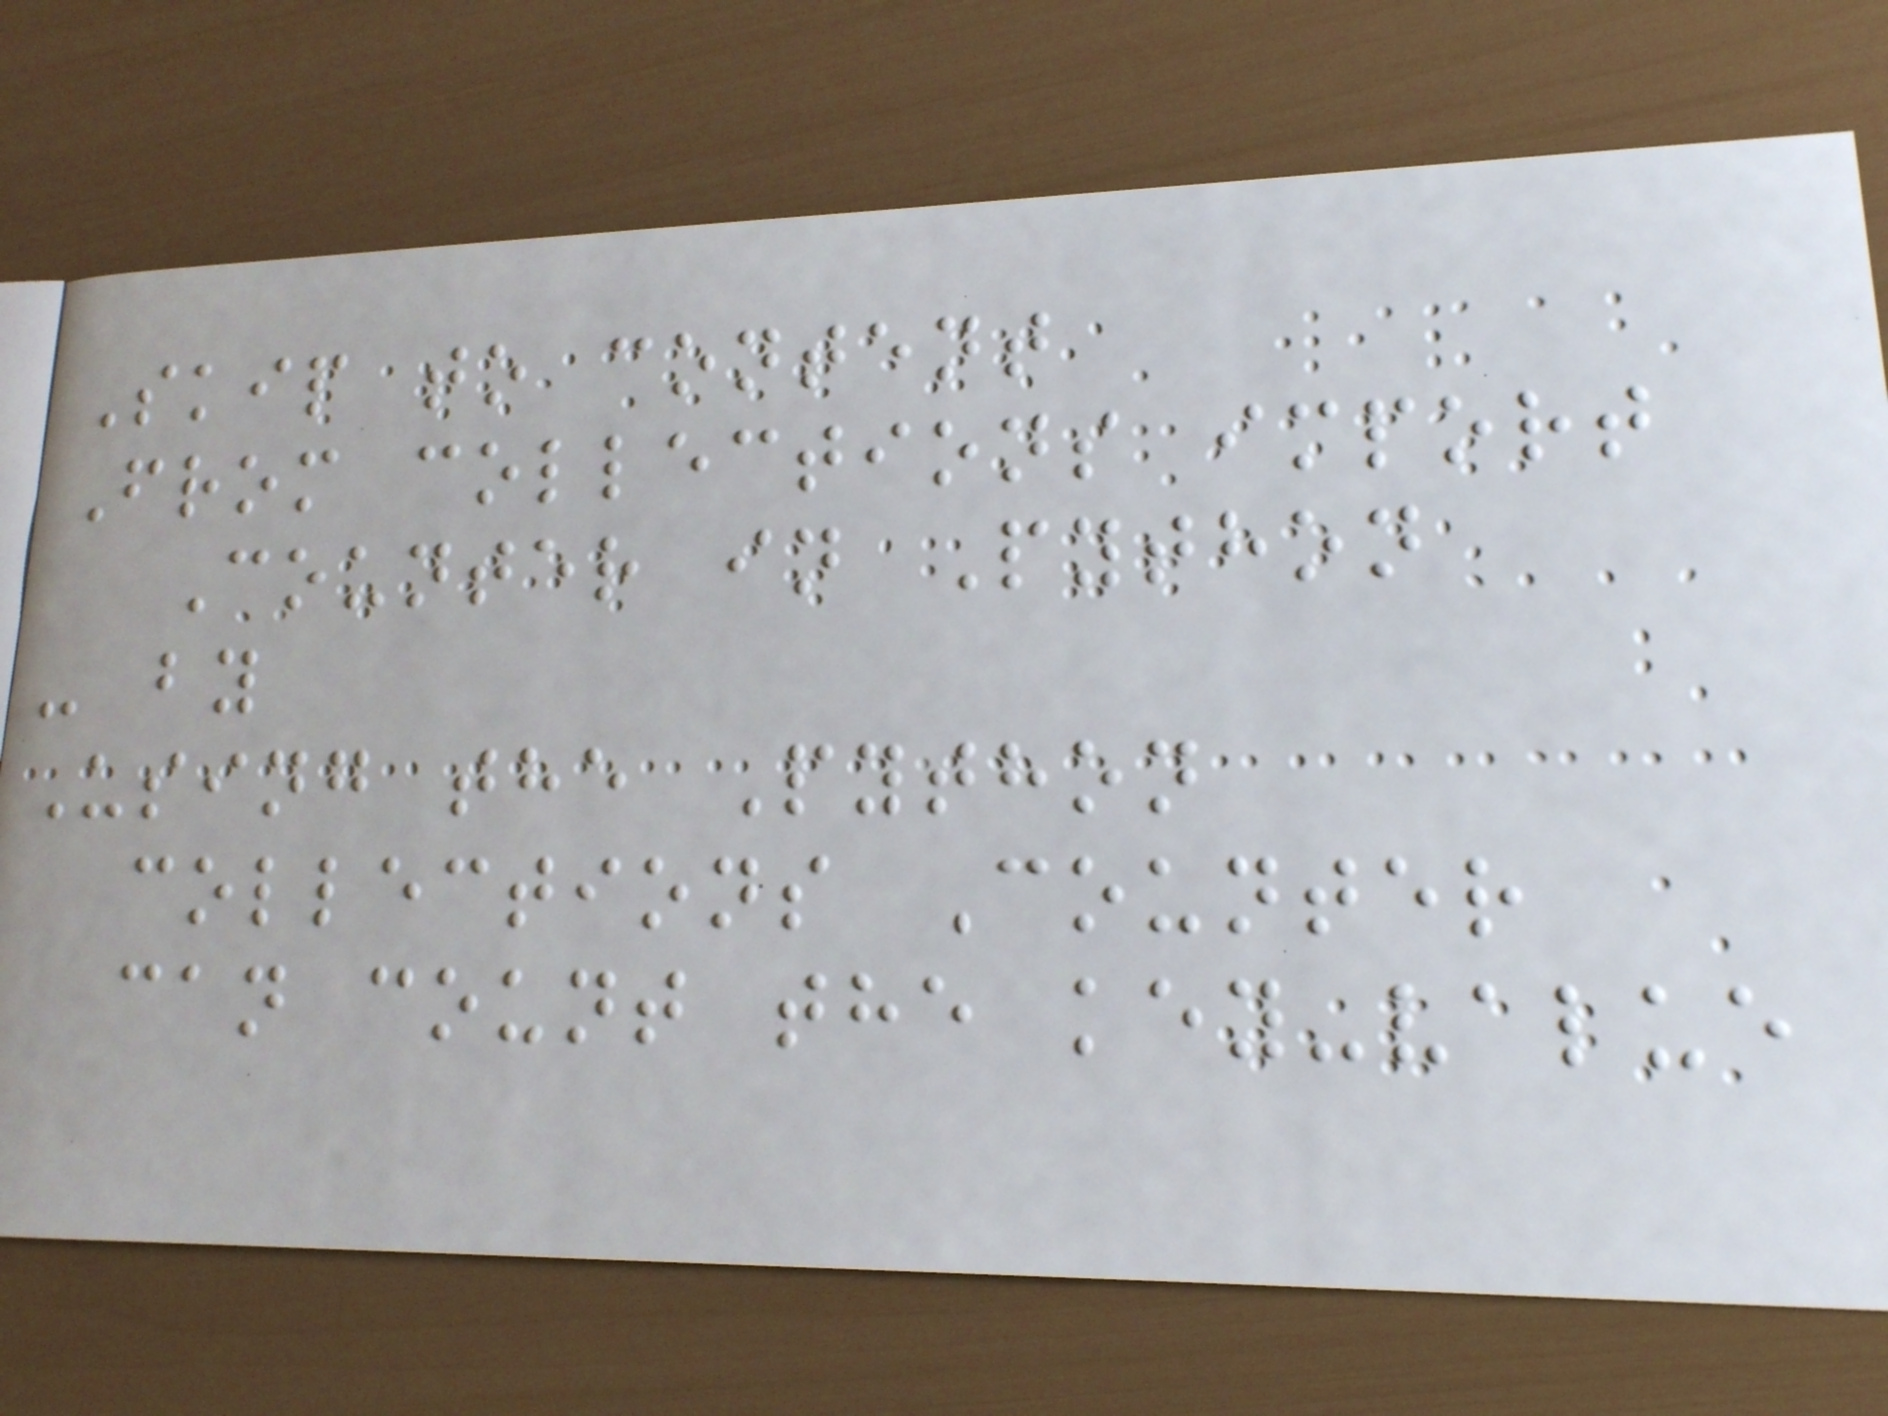Skip to content
From collections import
Counter in Python
- by
Using the Python
collections Counter
can count the key-value
